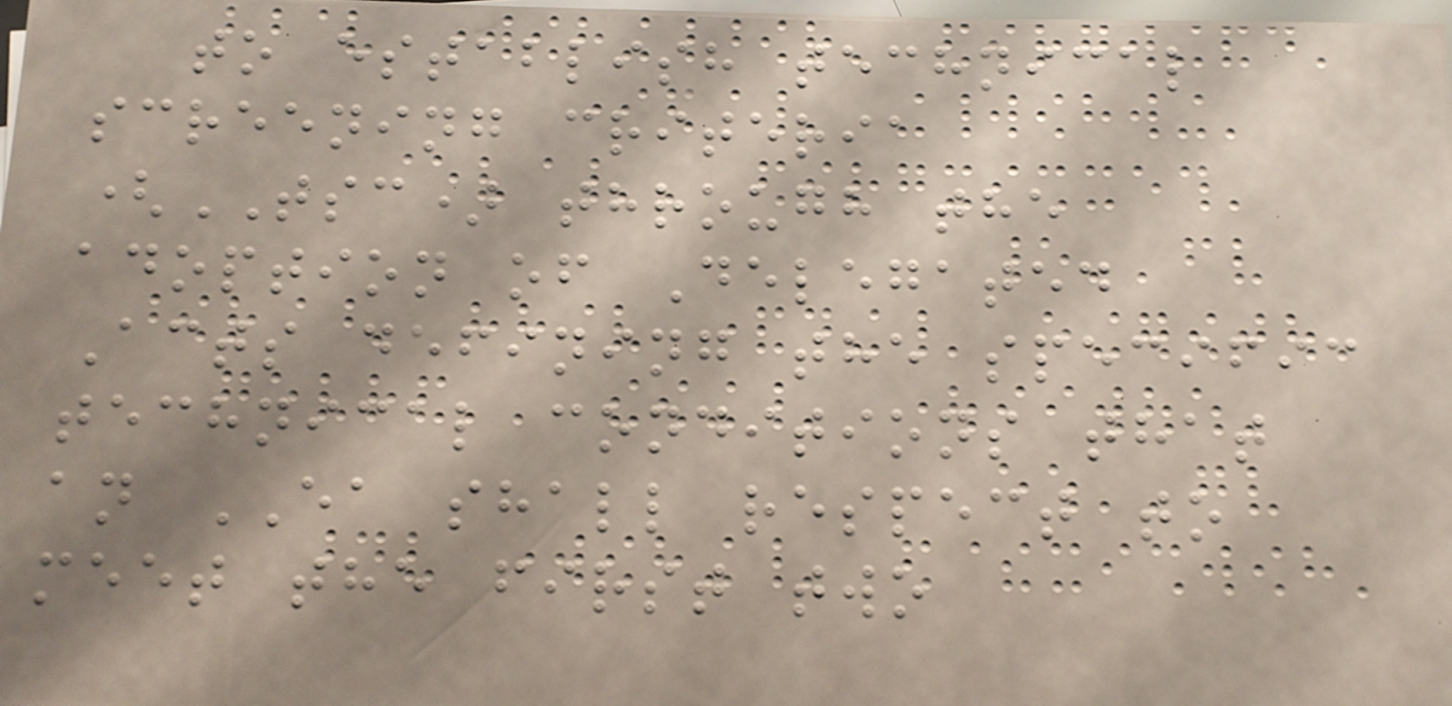to establish technical
screening criteria
(TSC) through the
adoption of Delegated
Acts defining the specific
technical conditions that
an EA shall respect to
meet the first two
